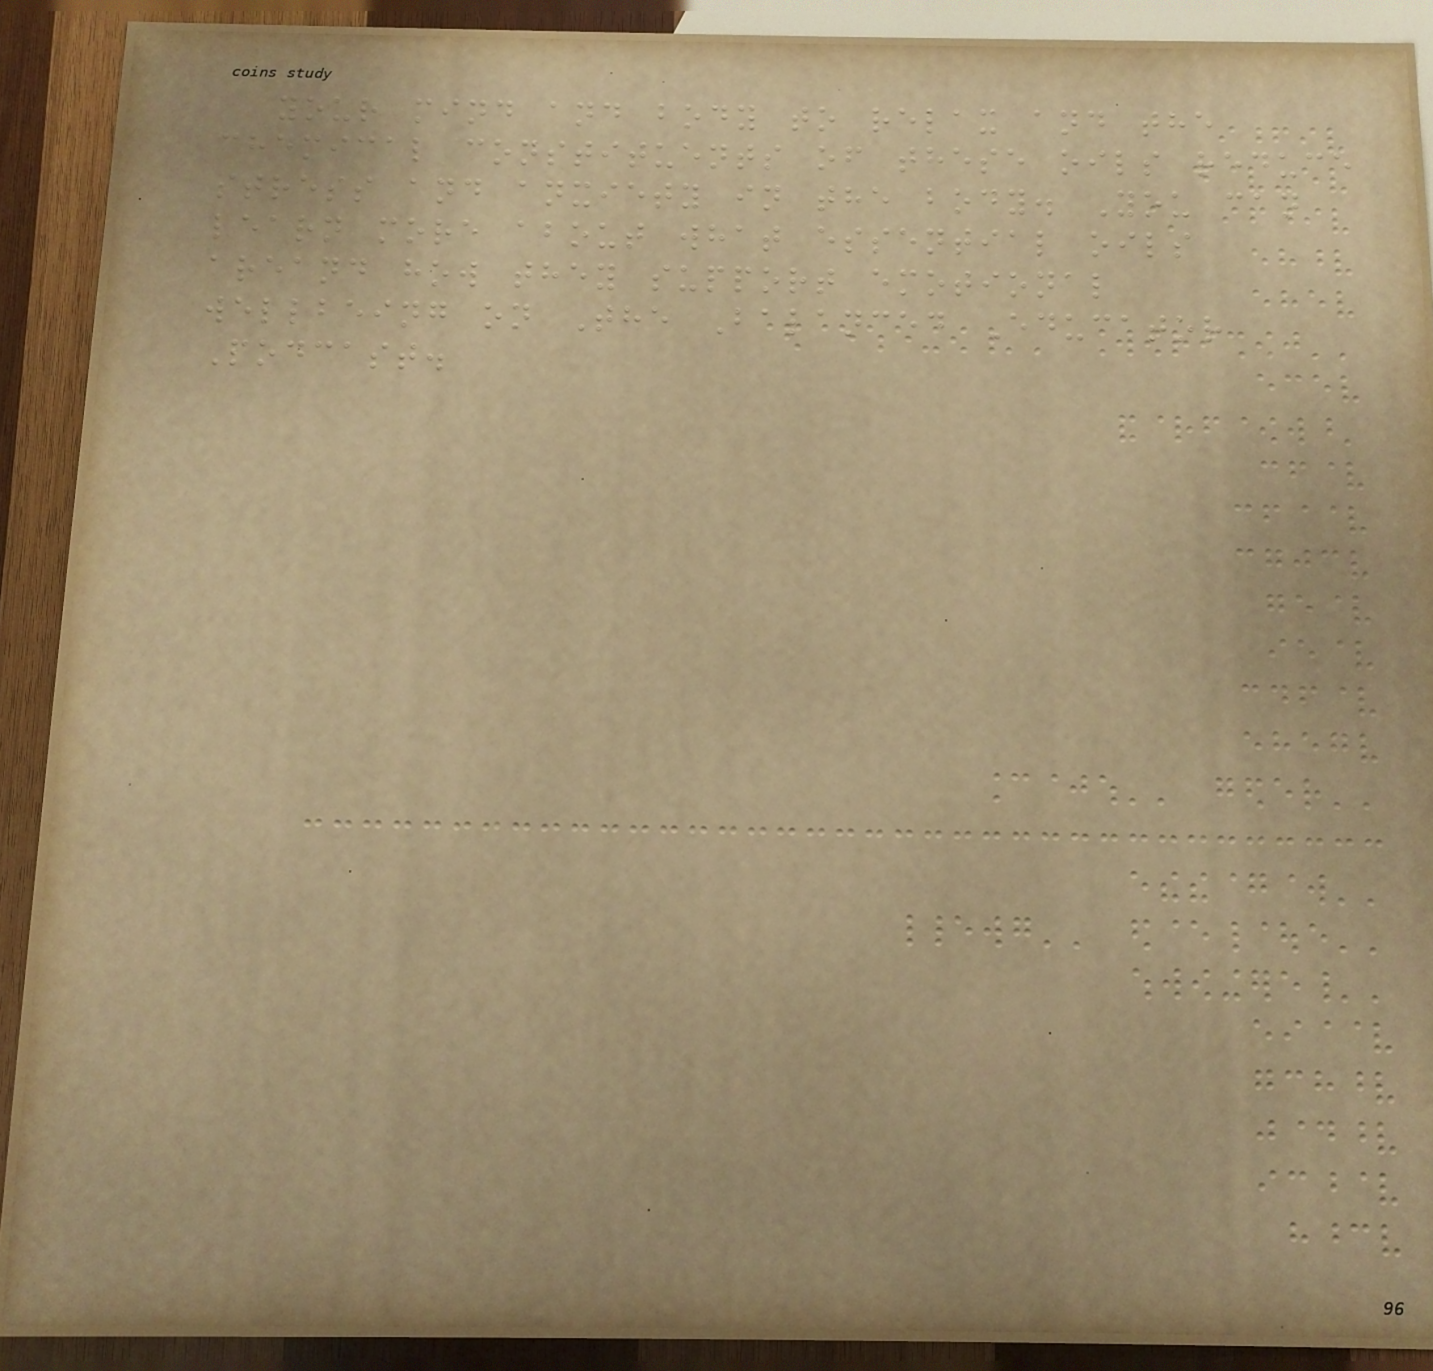your mind and body to relax and the
chemical constituents of these oils reduce
stress and anxiety in the body. You can
learn more about what essential oils
areand how they support emotional
wellbeing on The Balanced Educator
Podcast.
